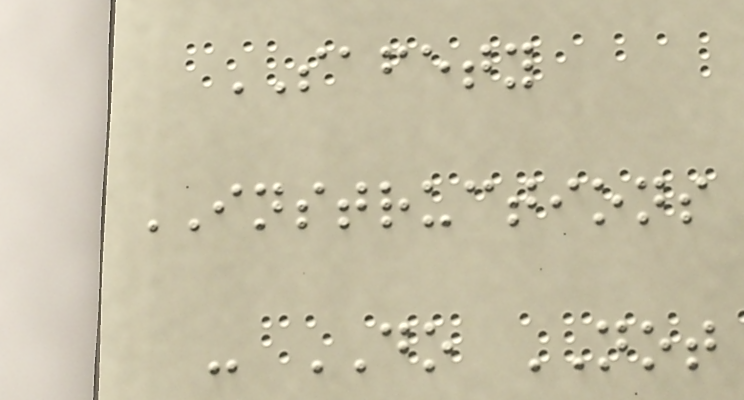SAFETY
INSTRUCTIONS
- DO NOT
